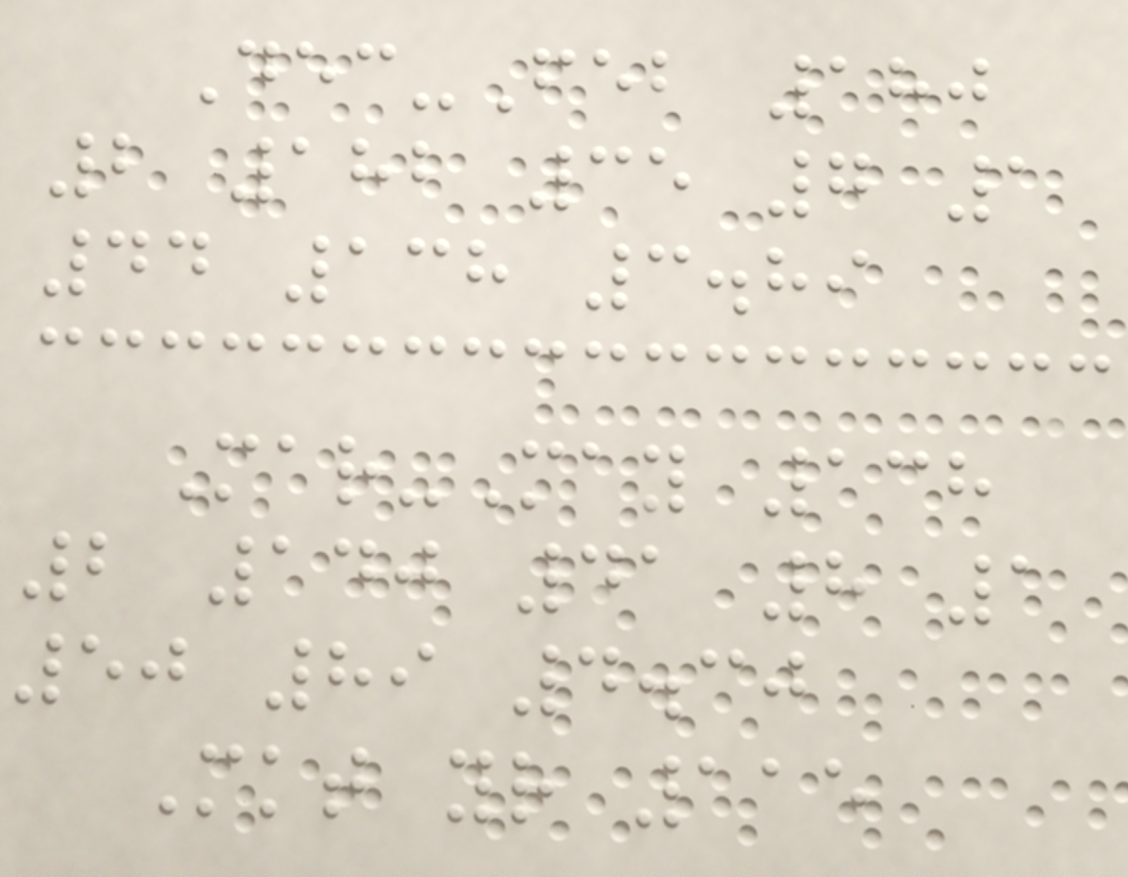Dec-Feb 180
2 182 35 7 1
44 138 3.89
Mar-May 138
2 140 41 8 1
50 89 4.30
Mkt yr 115
